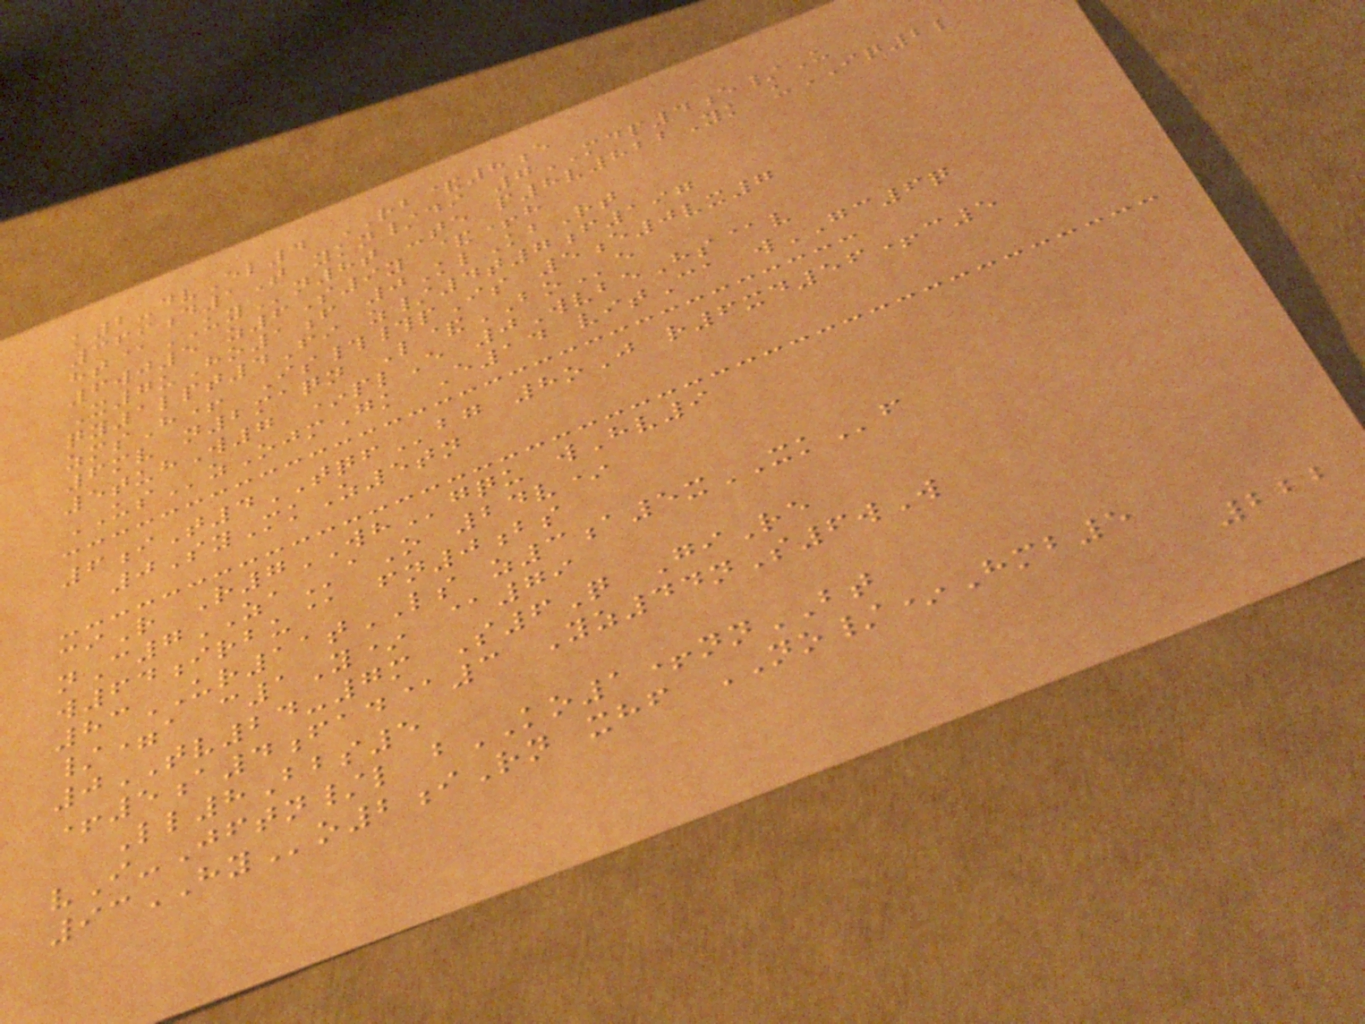k2-dvEl4 RB&8e
366d1T ykn/di 7MDP4e/U
ht@UYn8t -te p8v822Yk uIQ2l
6wj5 z6S9y &+h
X7uHo1f 0KlKbRt
qy1lpt4Fi z/4t7f197
zmsH+ Is##pIs 5e0vx7
6mv n2maqn L&BOe
5tuhW7 *plE 0WvbeHs@v
USzOjmGk E14 vitCa wGC6q
6iT4TQFbg 8oJ r6xd56+c5
0SyMkZ5tn
ciR R7WHgqu wHv9
nC7ZAaO 24v*
w64irbu@ fn0bs
83UR11tLS z3a5xXKf
/=a c1Y* @79
0TV24-7m S6Q GiRe
+5a4fad@3 Yz44nS6wW
Ll8Bbs5
vI-Jftn/l bKO1+nnBT
93HYo2iRn xhf NO/*Hmb5
222
